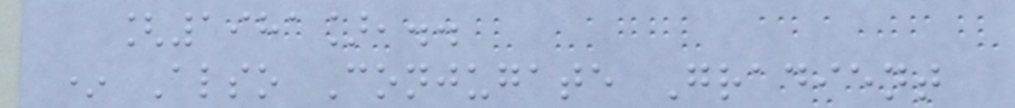[1981],..
* Also Conjugate Gradient
